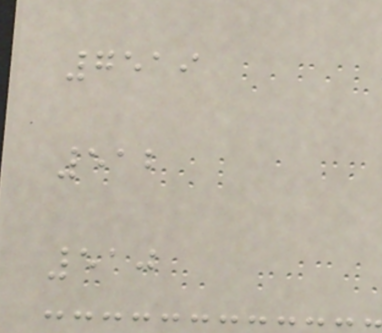7519
512
510
